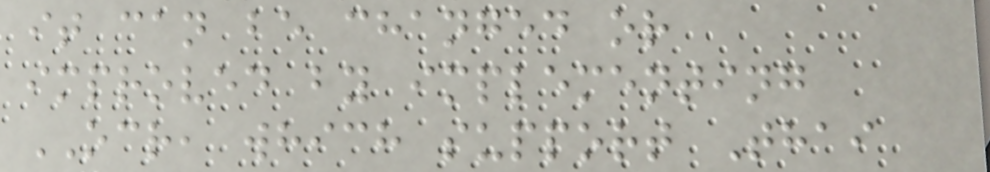it can be changed or
improved by implementing
OCR, which support Thai
